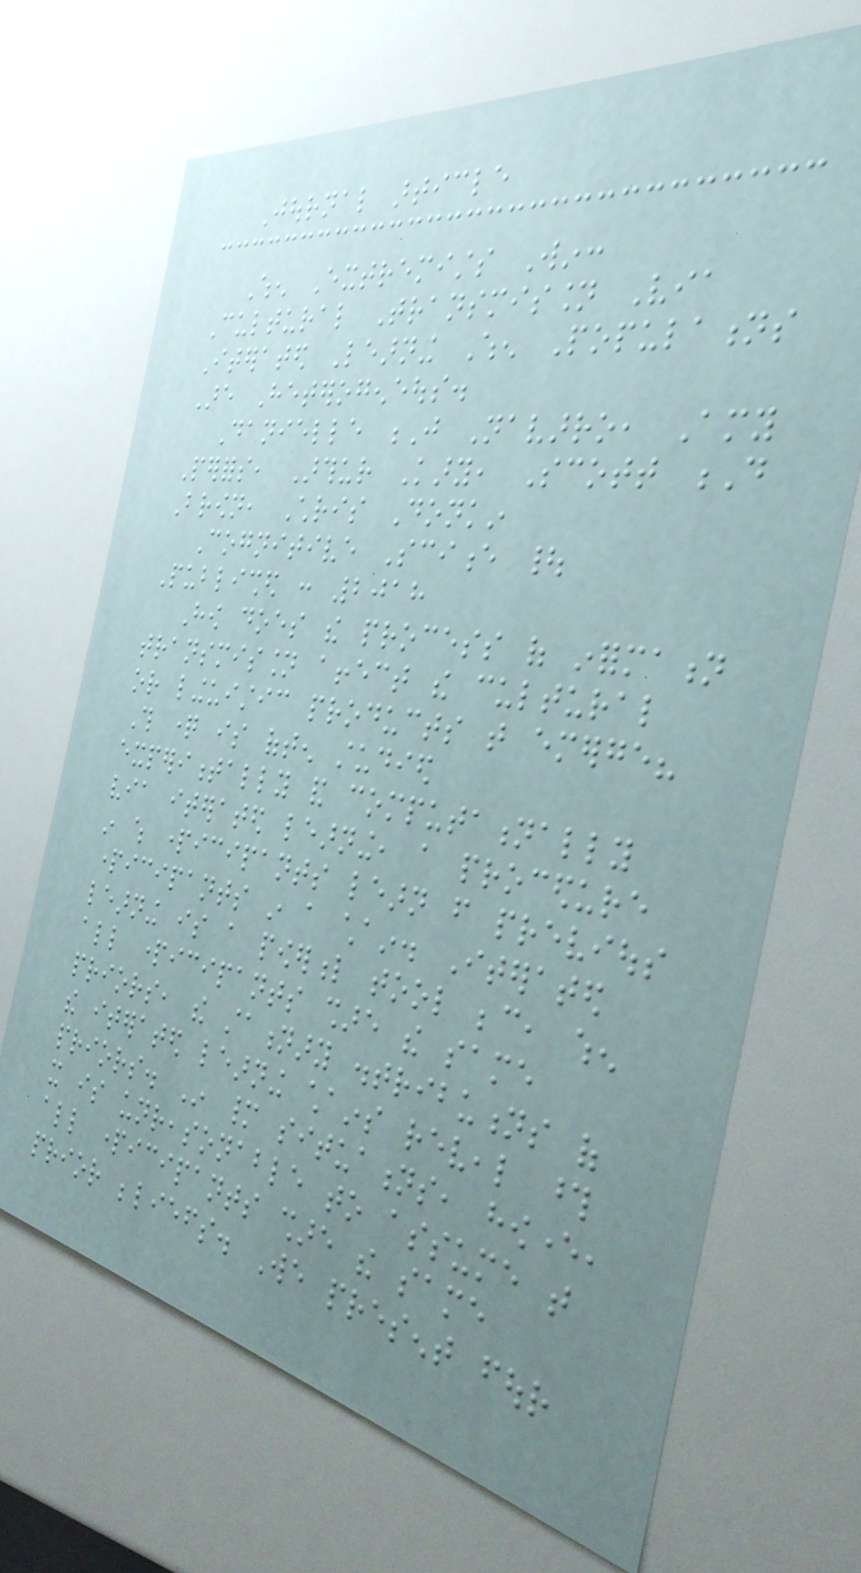Journal article
When Extremists Win:
Cultural Transmission Via
Iterated Learning When Populations
Are Heterogeneous.
Danielle J Navarro, Amy
Perfors, Arthur Kary, Scott D
Brown, Chris Donkin
Cognitive Science |
Published : 2018
How does the process of information
transmission affect the cultural
or linguistic products that emerge?
This question is often studied
experimentally and computationally
via iterated learning, a procedure
in which participants learn from previous
participants in a chain. Iterated
learning is a powerful tool because, when
all participants share the same
priors, the stationary distributions of
the iterated learning chains reveal those
priors. In many situations, however,
it is unreasonable to assume that
all participants share the same
prior beliefs. We present four
